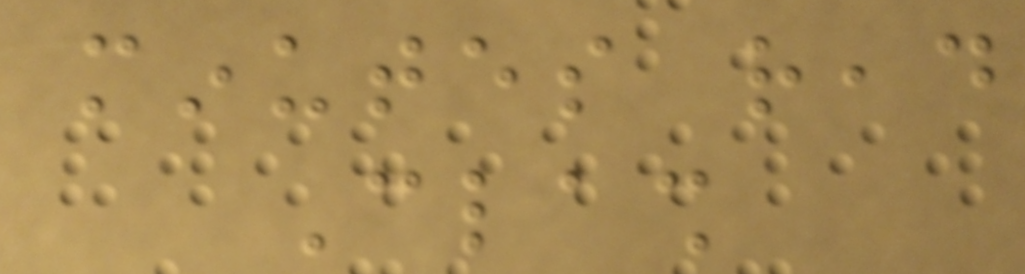minutes read
Clash
